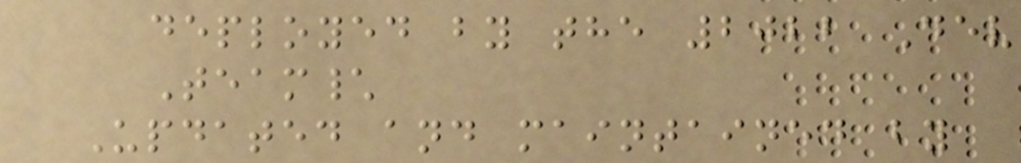deployed by the 2022 Dev
Team\
Updated and maintained by
